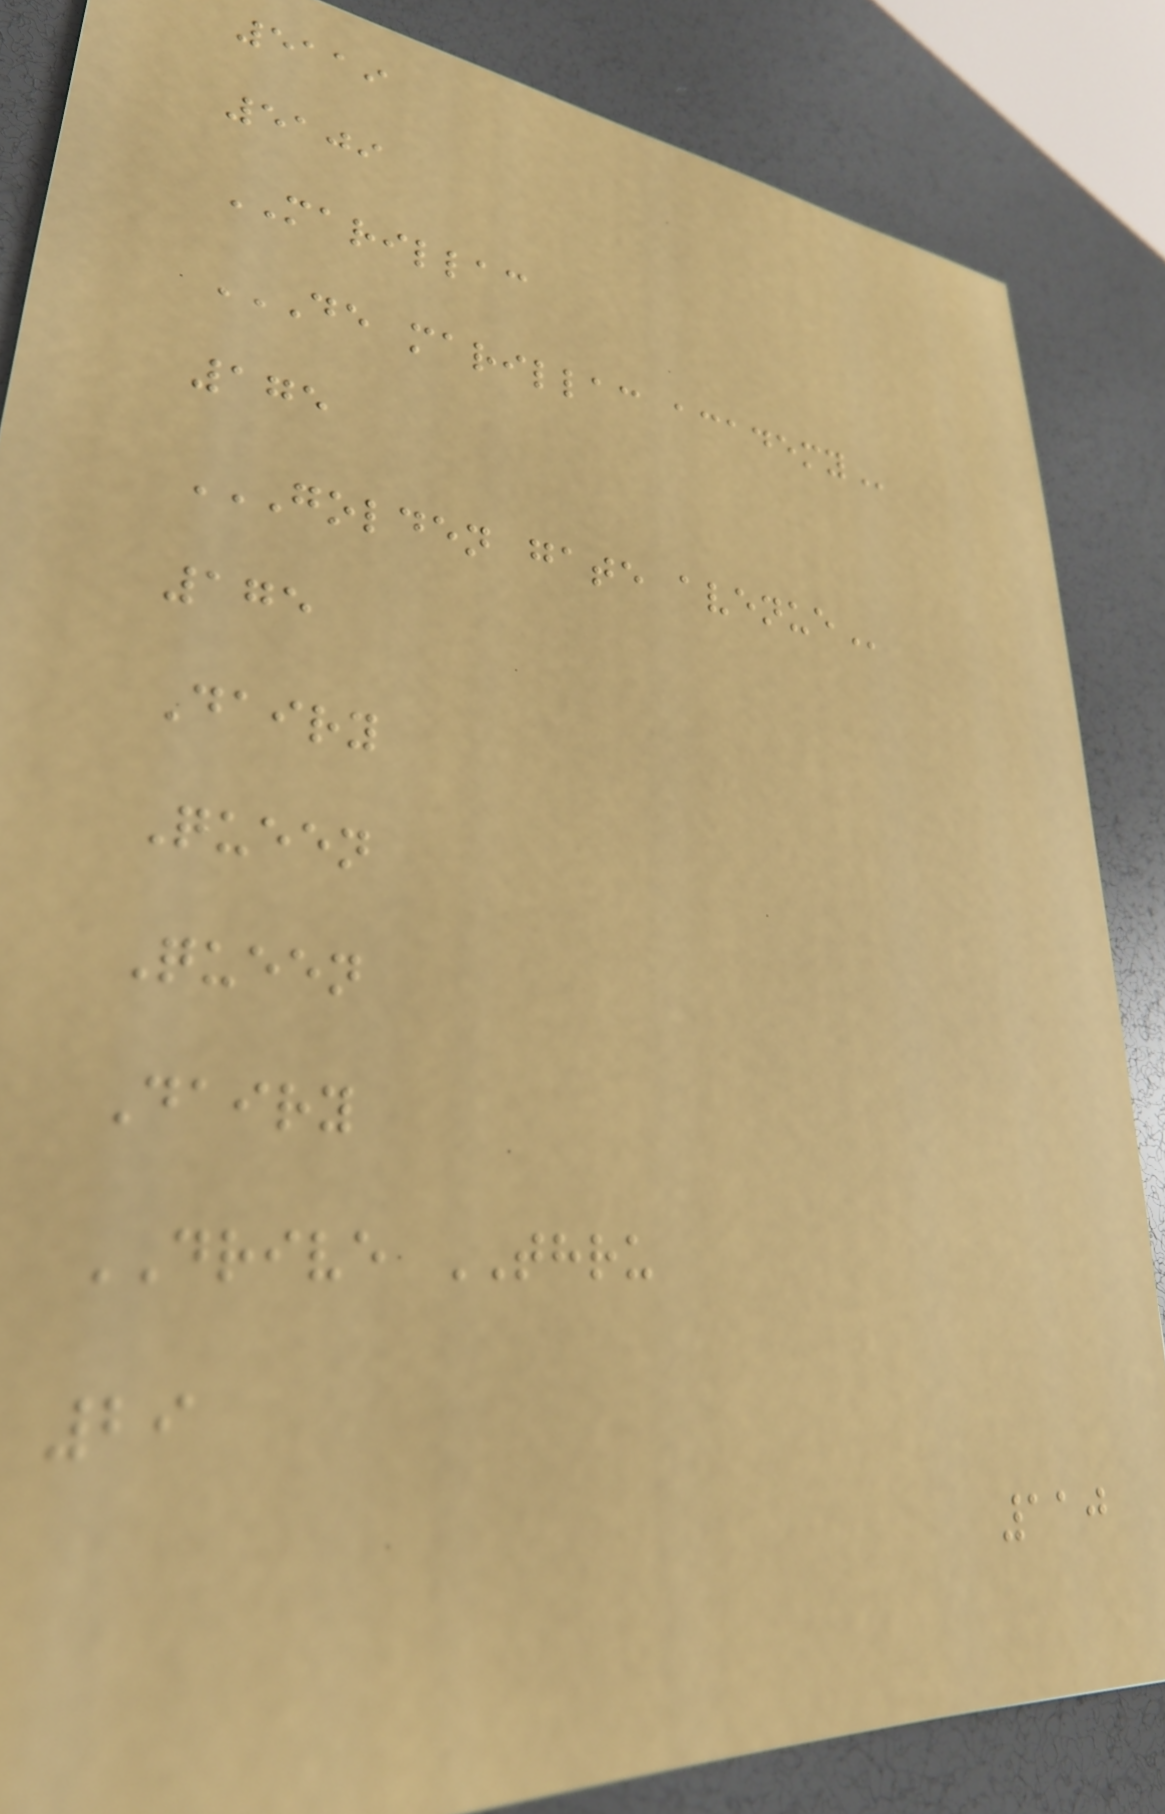5119
5109
MARILLAC
DE MARILLAC ACADEMY
175
GOLDEN GATE AVENUE
175
Dairy
Queen
Queen
Dairy
DRIVE THRU
29
110
